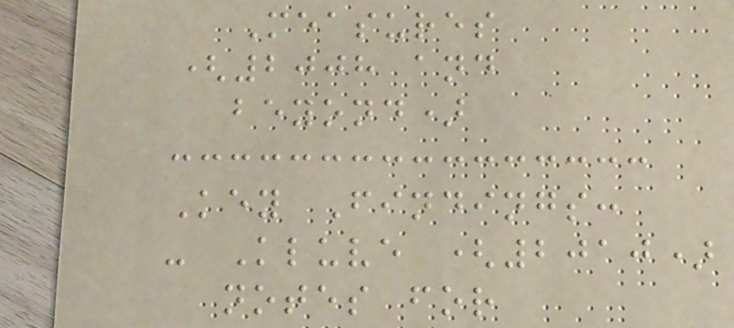Measures
(2008 and
beyond)
Key Findings:
- Kluve (2010)
notes for
